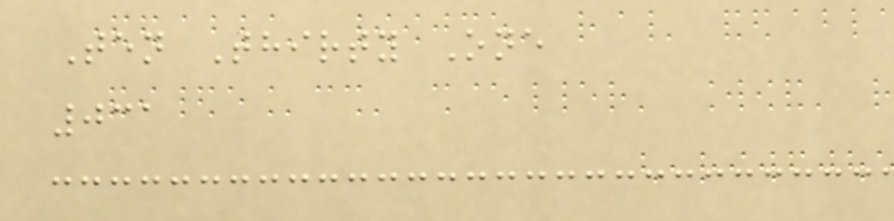Ten Thirty One
031
